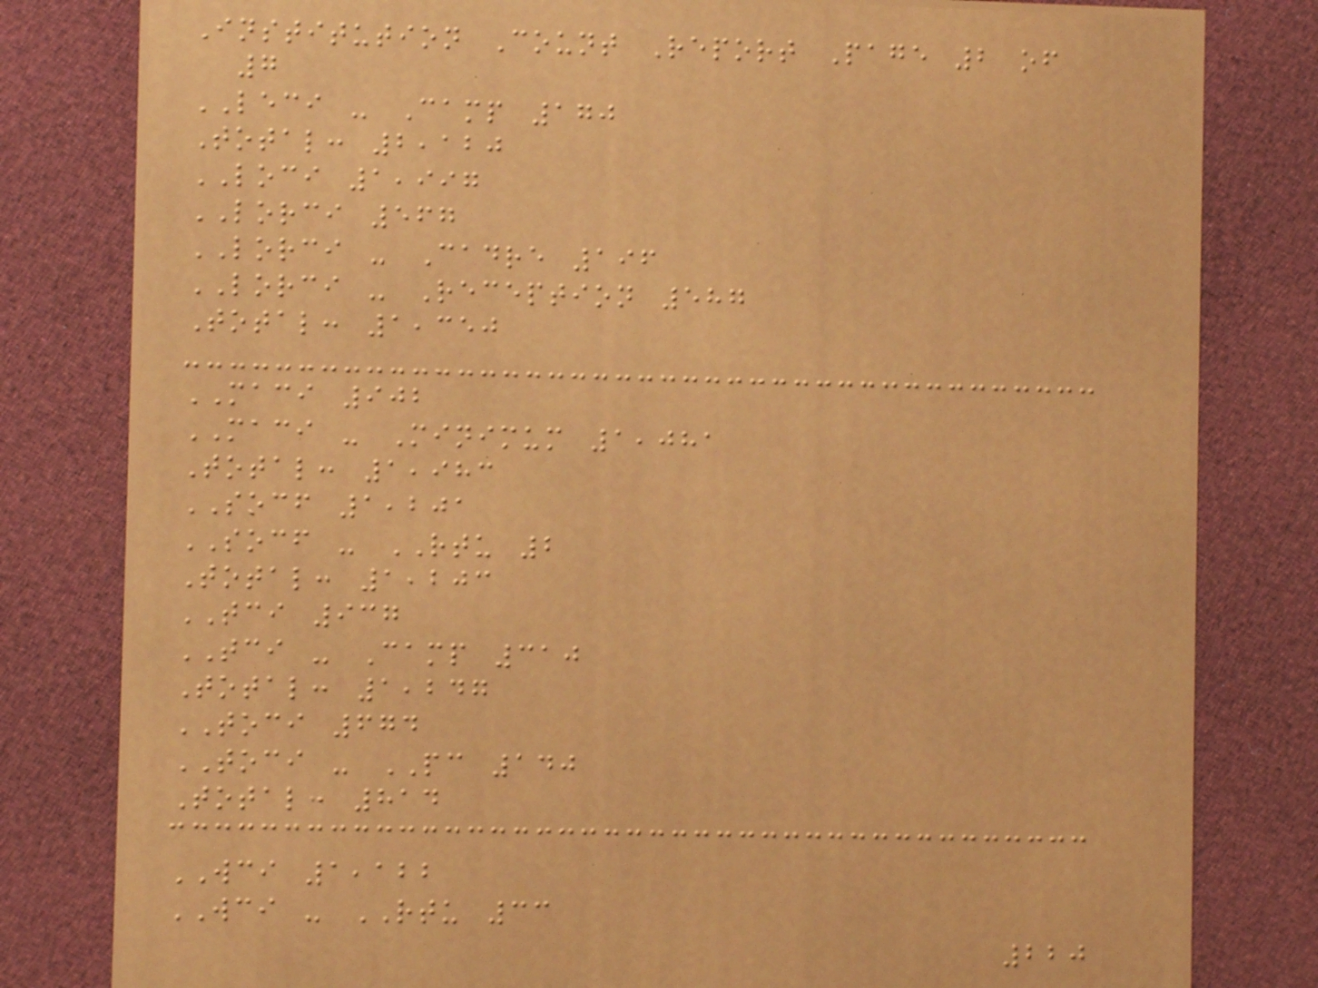Institution Count Report Page 2 of
7
LECI - Camp 170
Total: 2,120
LOCI 1,997
LORCI 567
LORCI - Cadre 196
LORCI - Reception 587
Total: 1,350
MACI 902
MACI - Minimum 1,081
Total: 1,983
SOCF 1,201
SOCF - RTU 2
Total: 1,203
TCI 937
TCI - Camp 310
Total: 1,247
TOCI 674
TOCI - PC 140
Total: 814
WCI 1,122
WCI - RTU 33
220
